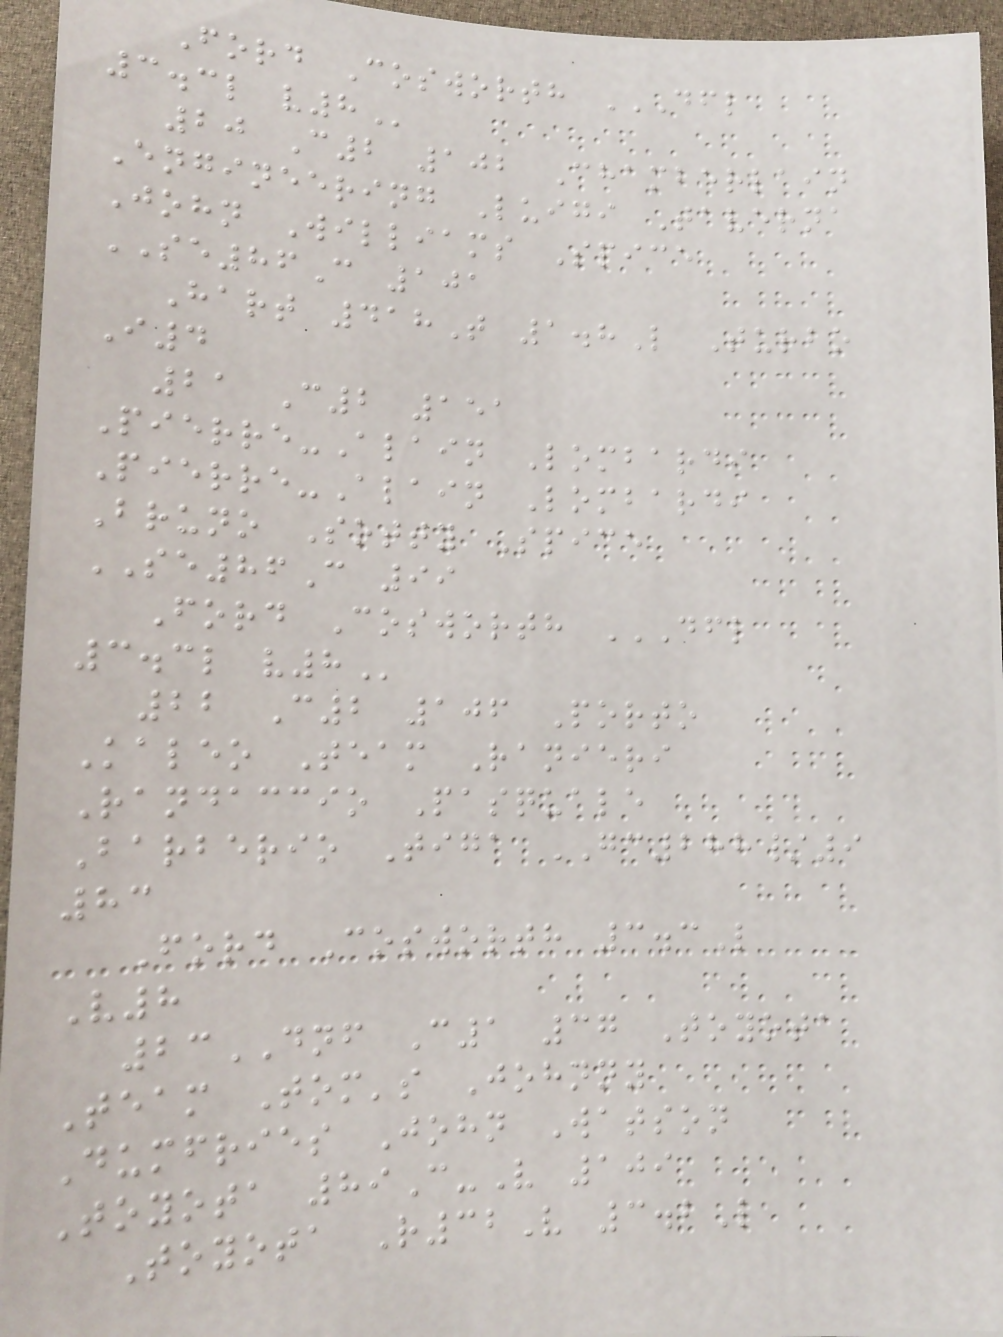Ford Cosworth DFL
3.3L V8
20 C2 102 Chamberlain
Engineering Luigi Taverna
John Williams Spice
SE86C 101
Hart 418T 1.8L Turbo
I4
21 C2 151
Pierre-Alain Lombardi
Pierre-Alain Lombardi
Bruno Sotty Spice
SE86C 99
Ford Cosworth DFL
3.3L V8
22 C2 106 Porto
Kaleo Team Ranieri
Randaccio Pasquale
Barberio Tiga GC288/9
83
Ford Cosworth 3.3L
V8
23DNF C1 37 Toyota
Team Tom's Johnny
Dumfries John Watson
Toyota 89C-V 109
Toyota R32V 3.2L
